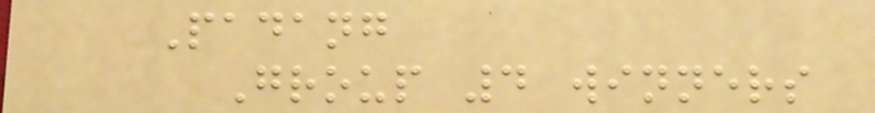Padang
Group 4 winners
